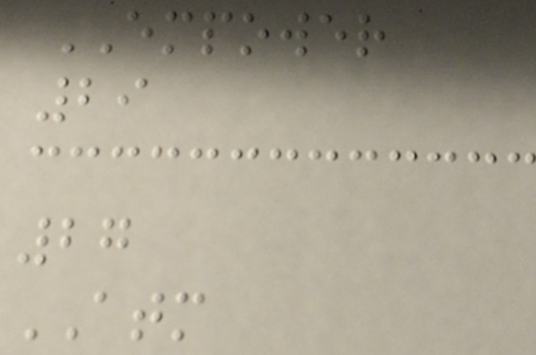EMPOWER
29
27
ATM
